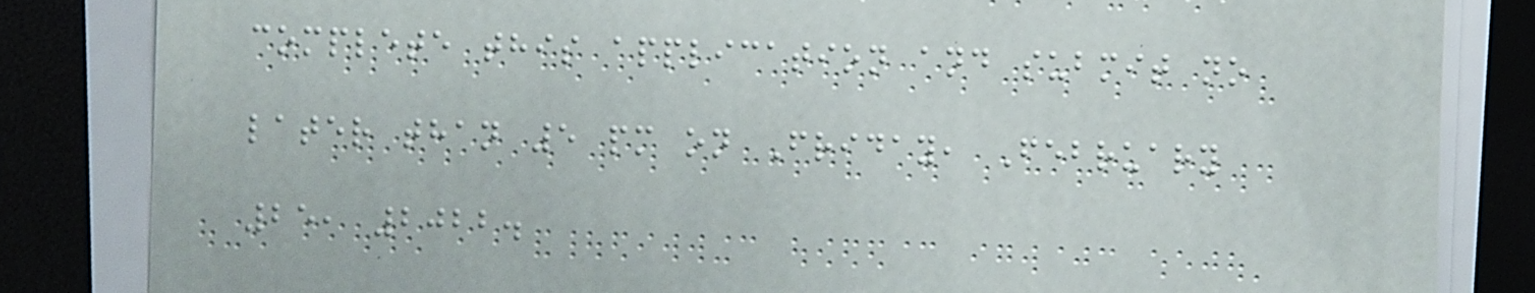complete this application and submit no
later than 5 pm on Friday, February
25, 2022.
